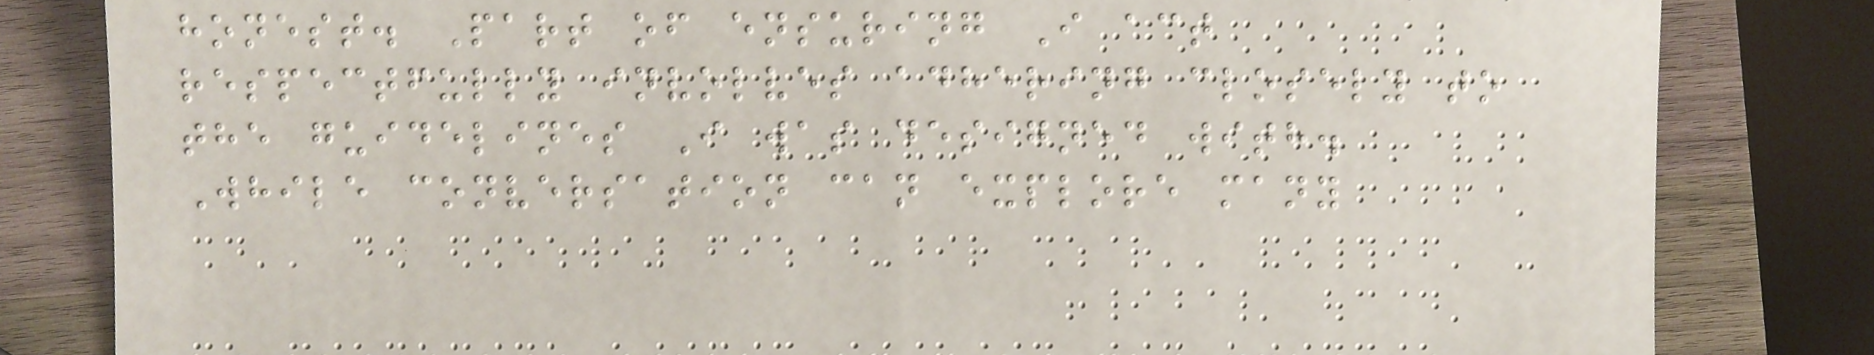honest. Part of ensuring I act
respectfully involves adhering closely to
the guidelines I was designed with.
While conversation can explore many
